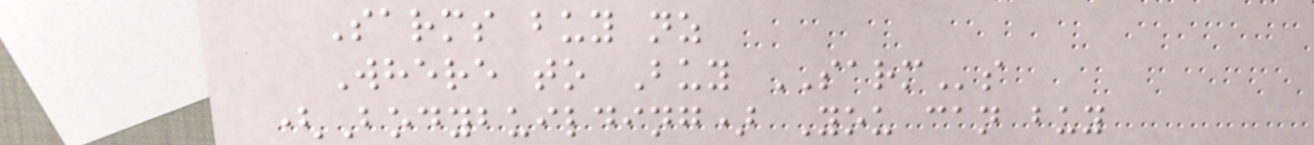Sarms buy nz
Where to Buy SARMs
(Bodybuilding) You can buy
